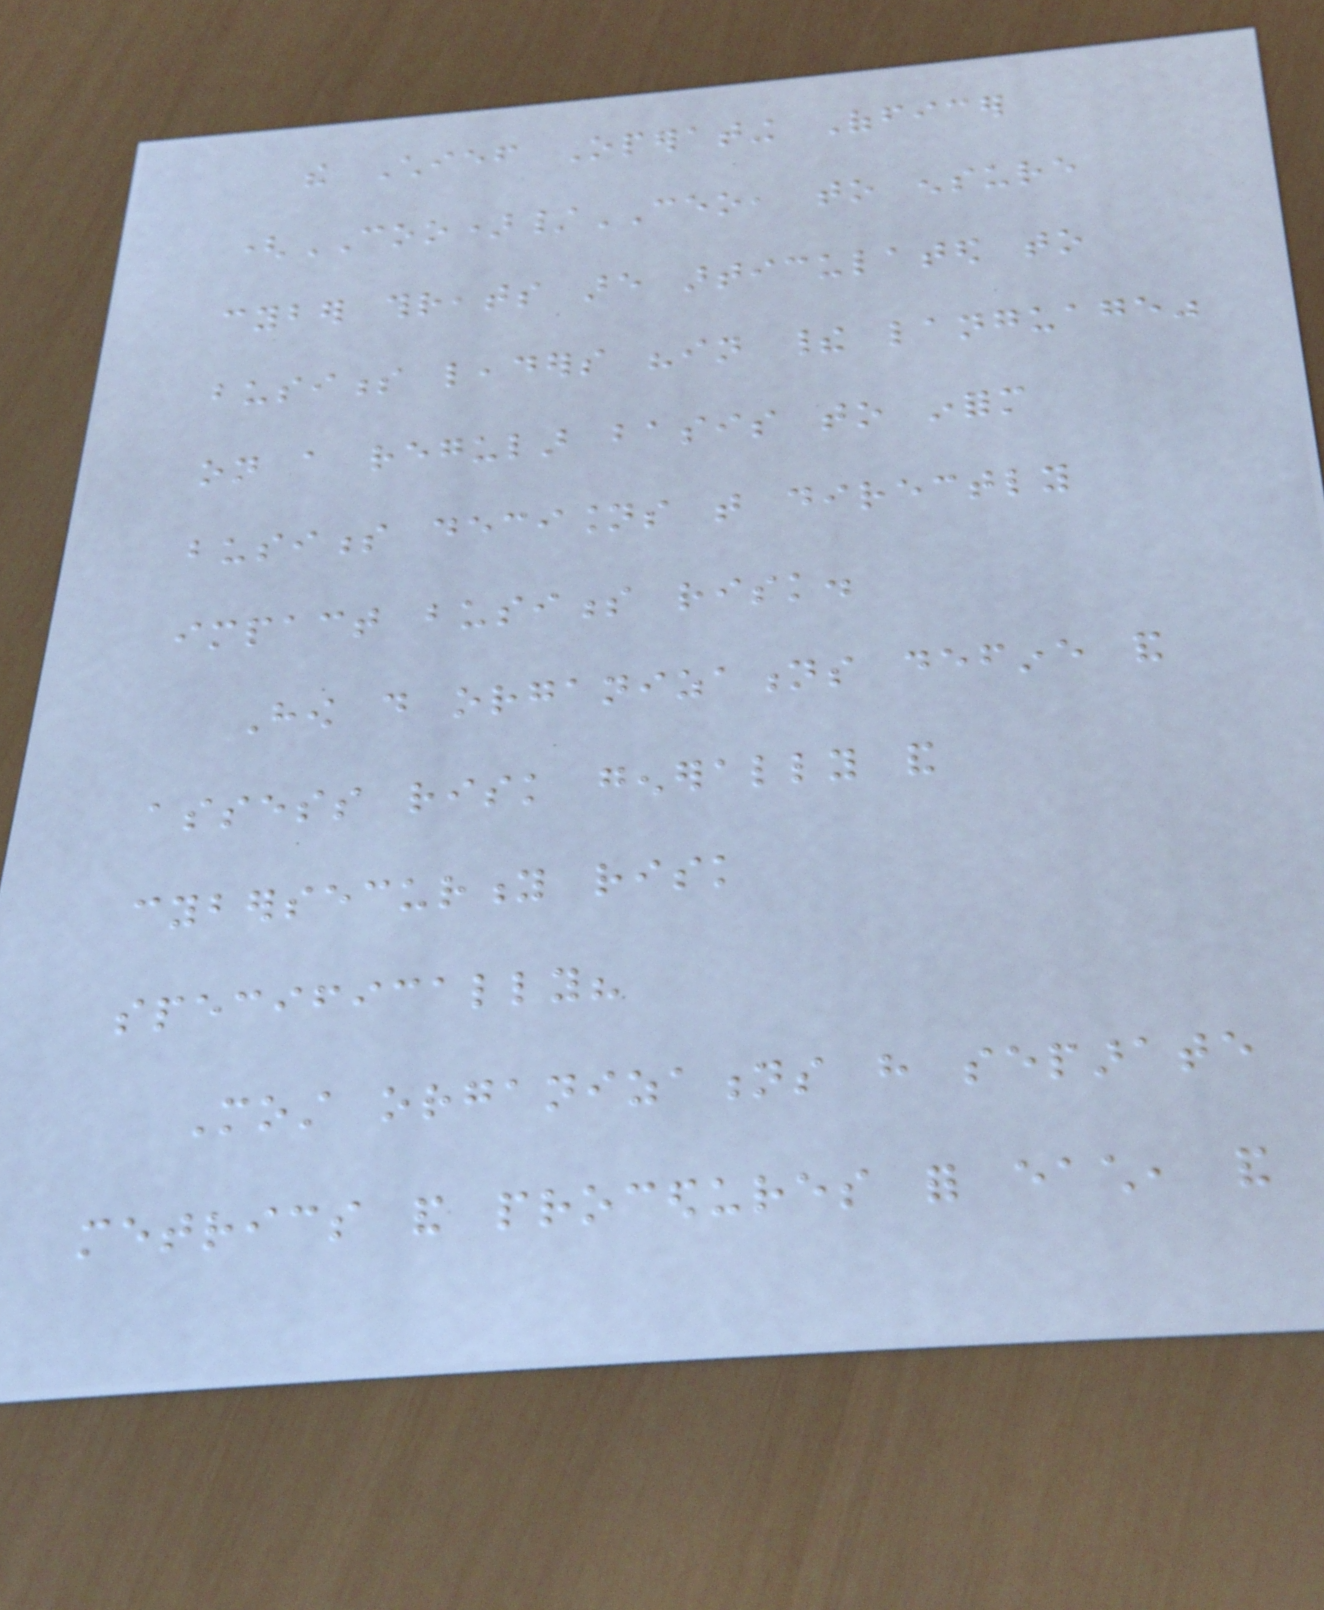the Chief Operating Officer
(COO)/CEO, to ensure
cyber threats are articulated to
business leaders "in their language"
on a regular basis to inform
business decisions that directly
impact business risk.
How do organizations define and
assess risk generally and
cybersecurity risk
specifically?
Most organizations have separate
metrics and procedures for each, and
